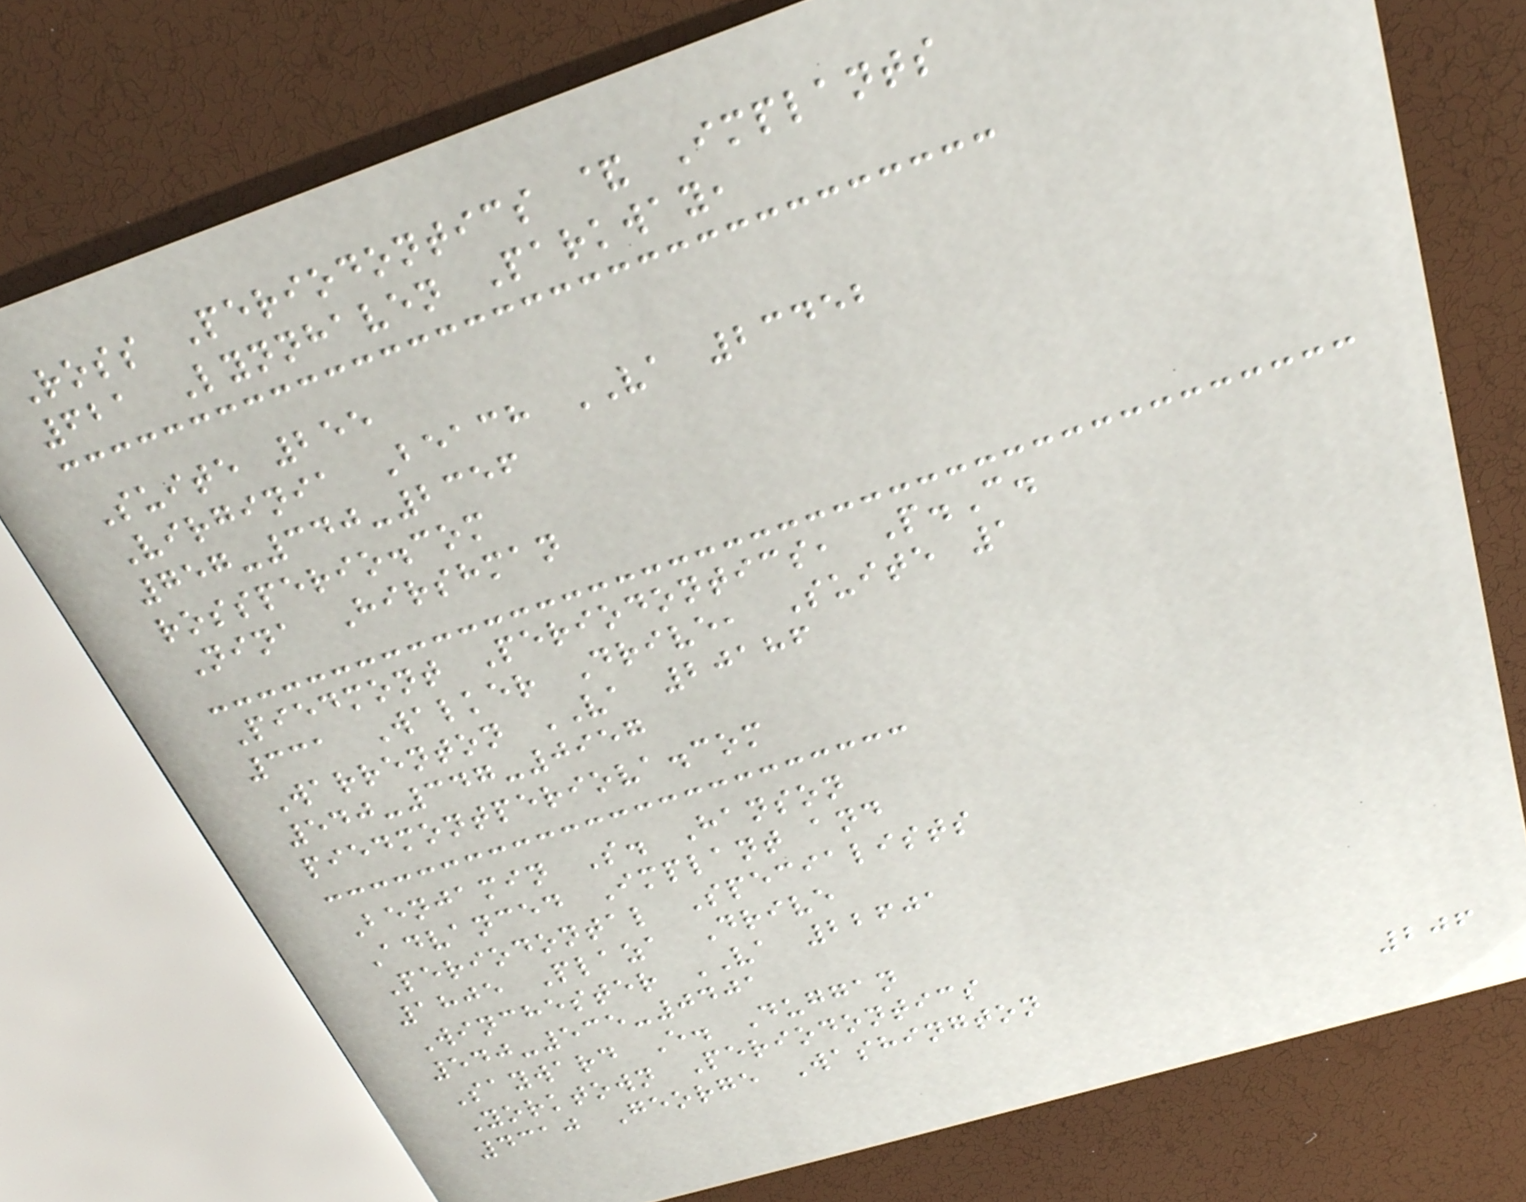Ross Periodontics & Implants
621 Lynnhaven Parkway,
Suite 255
Virginia Beach VA 23452
757-340-2356
rossperio.com
Nina Hirshman
Piedmont Periodontics, P.C.
331 Walker Drive, Suite 1
Warrenton VA 20186
540-347-0957
piedmontperiova.com
Benjamin S. Hanson
Advanced Implant and
Periodontal Specialists
1805 Plaza Drive
Winchester VA 22601
540-535-0401
Sayward E. Duggan
Yorktown Periodontics
4310 George Washington
206
